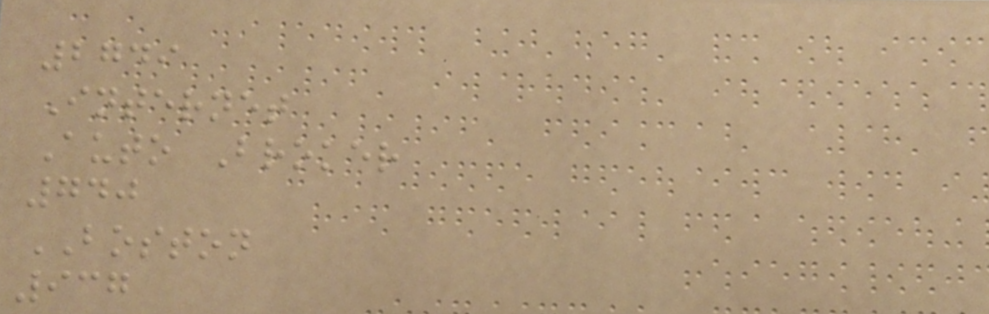2749
Internet
Auto Broker
740
BOSTON
937
